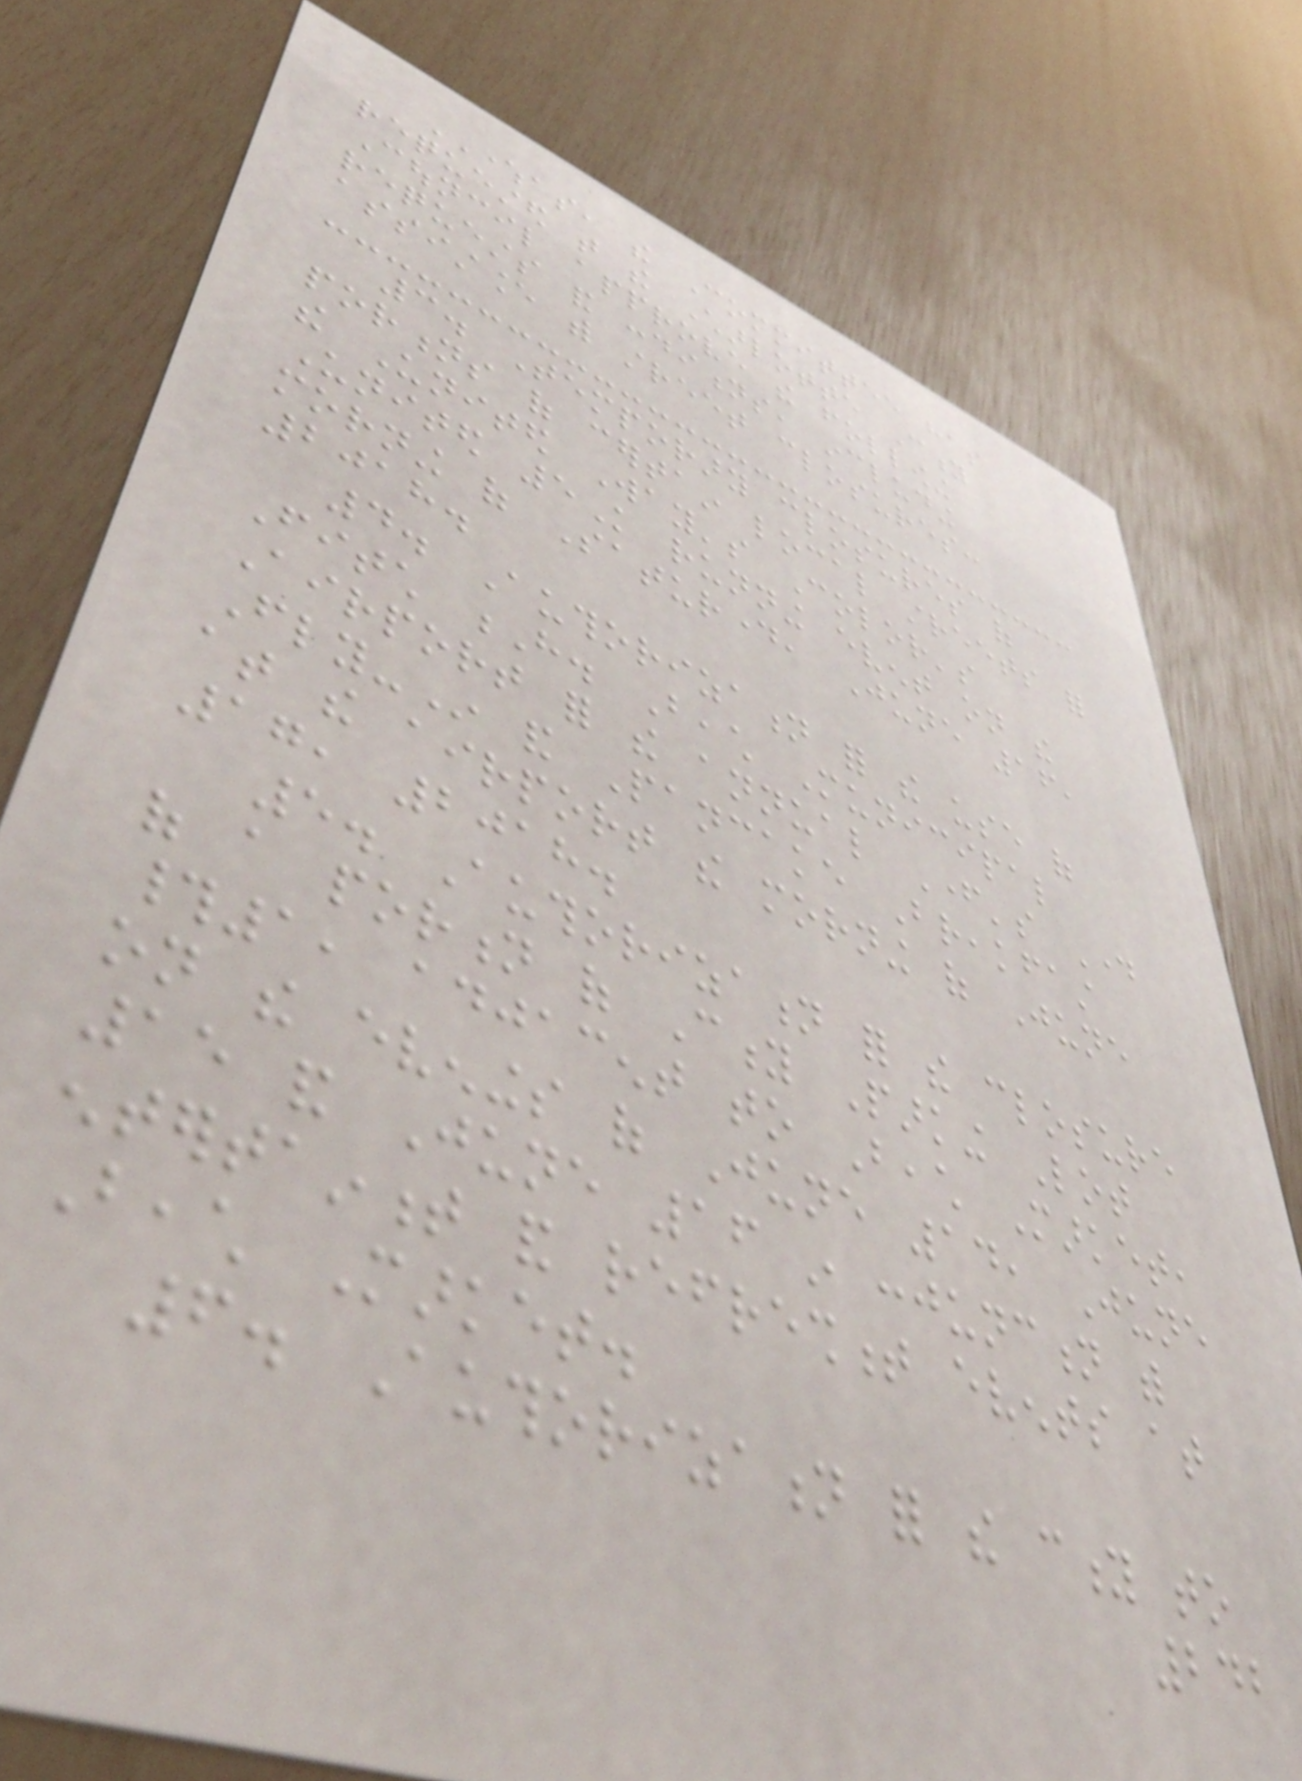WHEREAS, the Committee has
requested that the Charlotte City
Council approve the following
requests and conditions, including
assistance with street closures:
3. Temporary closures of
portions of certain local streets for
the United Way's Color's
United 5K running event on the
morning of Saturday, June 16,
2018.
4. Authorization for the use of
Fitch H. Beach Municipal
Airport for the annual Father's Day
Fly-In and Pancake Breakfast
at the airport the morning of June
17, 2018.
5. Authorization for the closure
of a portion of City Parking Lot
#1, adjacent to Beach Market,
on the evenings of June 14, June
15 and June 16 in conjunction with
entertainment and refreshment events at
Beach Market.
6. Authorization for the city to
242
